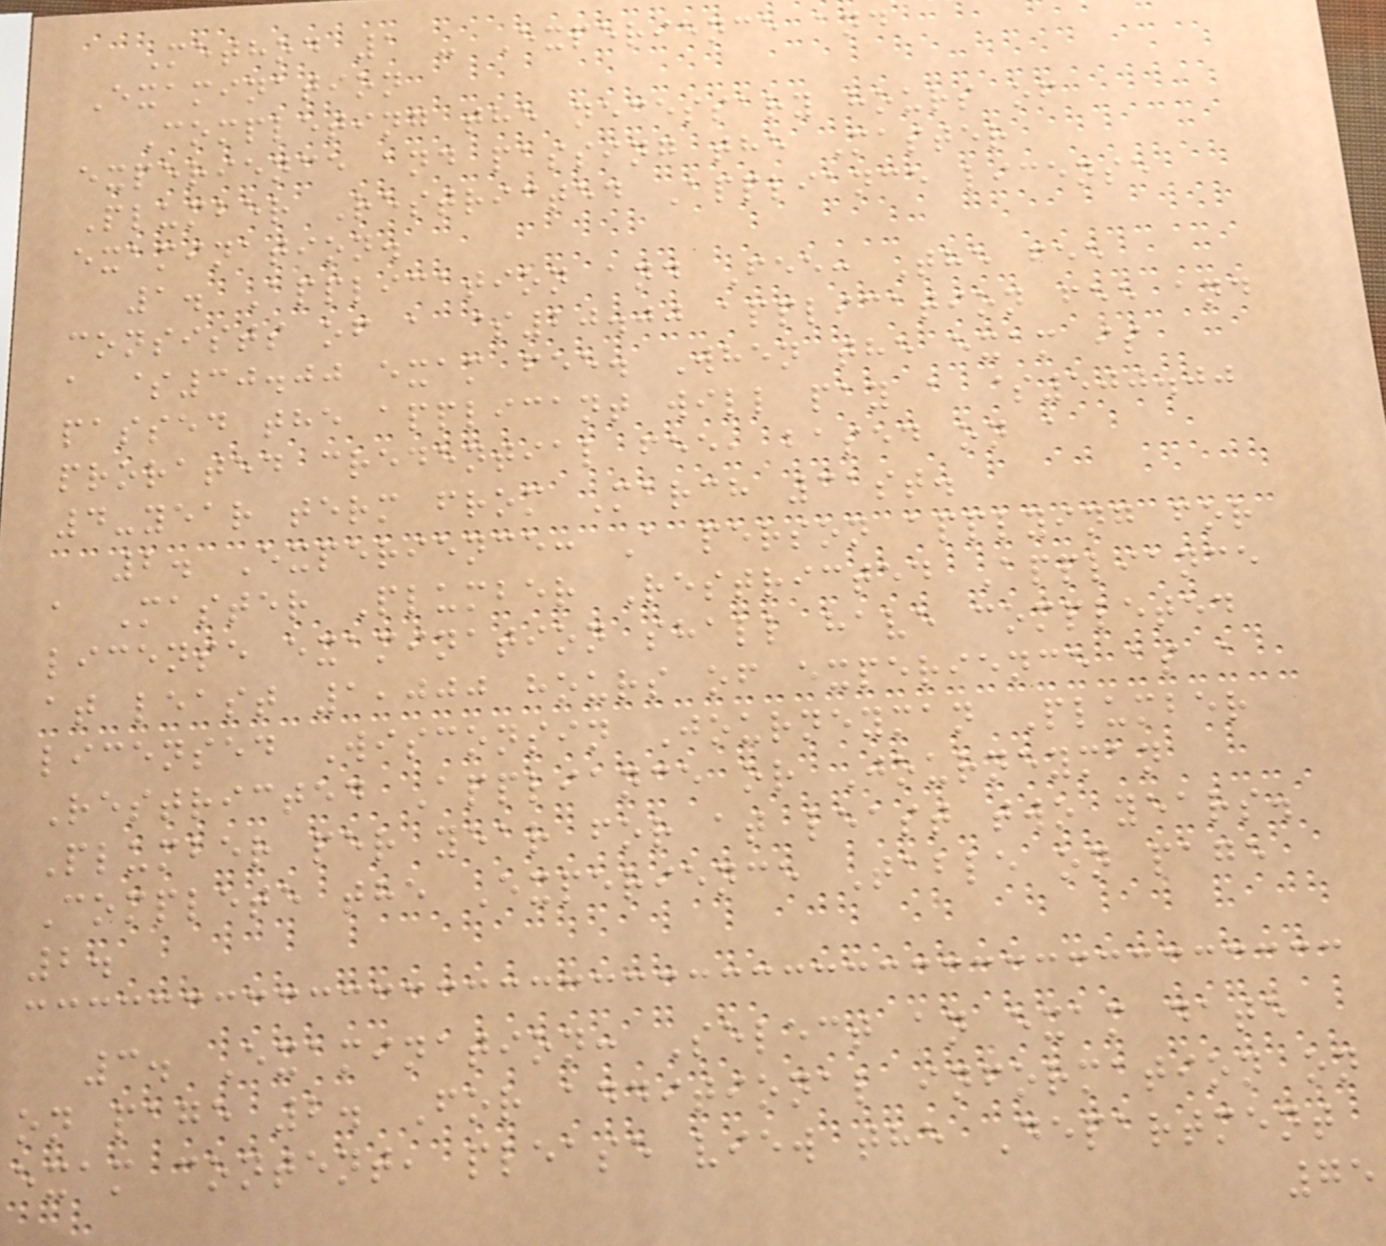Method 1 - Experience and
Examination
Completing the necessary hours of
experience and passing the Master
Plumber Restricted Appliance license
examination.
1. Application and Fee: The fee
consists of a $20.00 application fee and
a $30.00 exam fee. When the exam is
passed the applicant will pay a $500.00
prorated credential fee, based on a
4-year term from March 31st.
2. Experience: A person applying for
a Master Plumber Restricted Appliance
license examination shall have completed
at least 1,000 hours of experience as a
licensed Wisconsin Journeyman Plumber
Restricted Appliance or Journeyman
Plumber per year for at least two years.
Complete the Experience Table on page
2.
3. Examination: Select an exam date
on page 2. For additional information on
exam content, please view the Department
75
